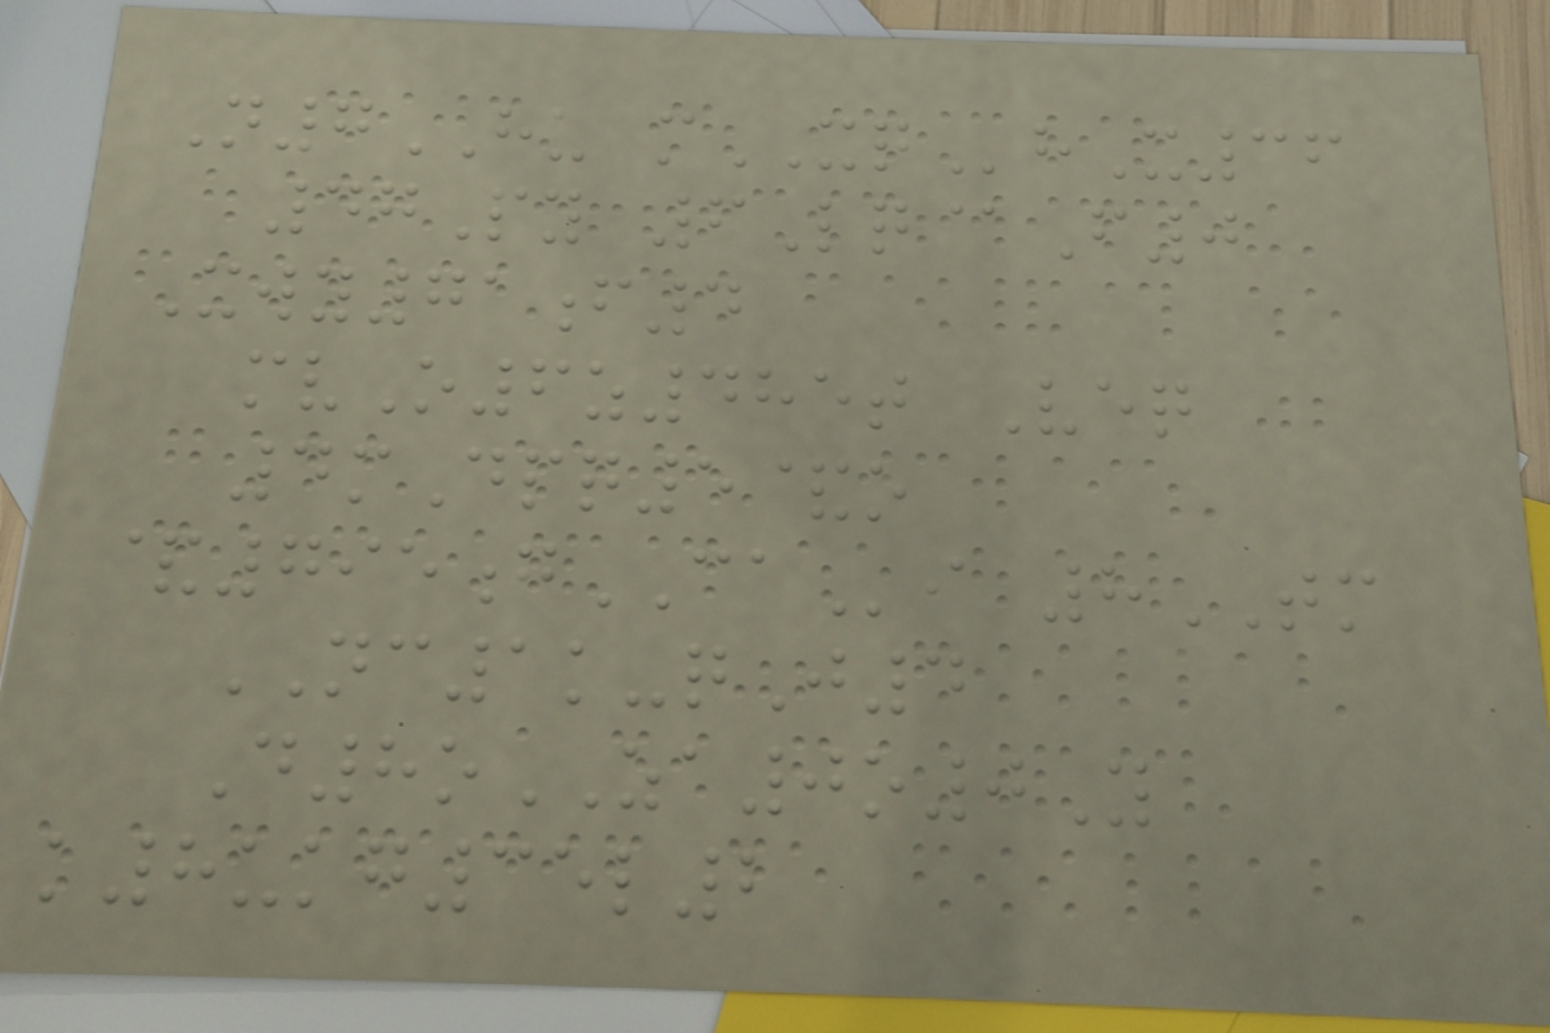N7HU mXQhX36
47Py 6Lq@F0
Xwy71f4
mvO6z485t Veq
4mDpq5&o
&795gCAi 8TM
NC1k-qJ4
D8oZA0o0Y
k8ukg35l2
